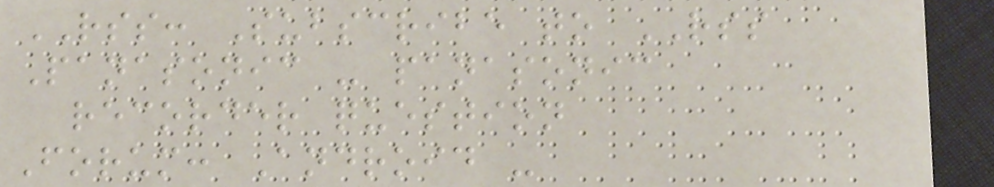RSS: Subscribe to RSS
Panasonic - panasonic
recorder question
Forum: Android -
